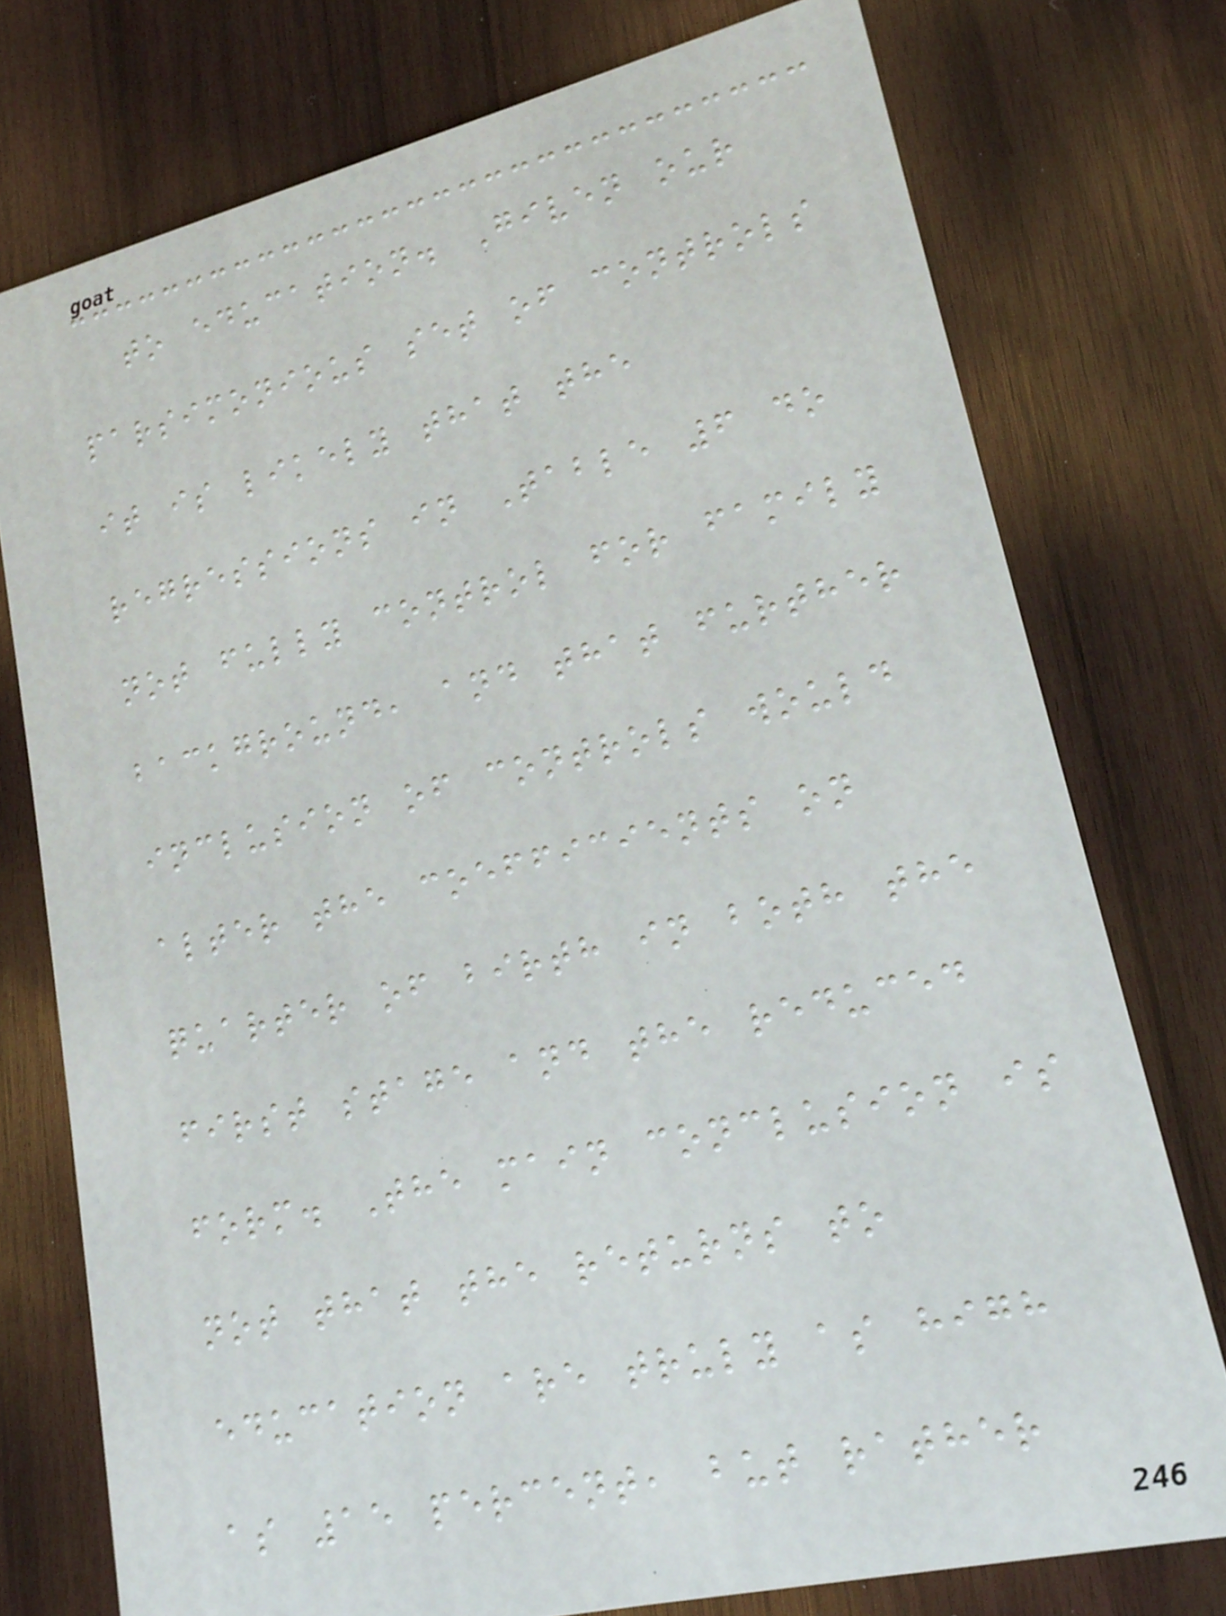to education. Given our
parsimonious set of controls
it is likely that the
regressions in Table 6 do
not fully control for family
background, and that further
inclusion of controls would
alter the coefficients on
quarter of birth in both the
first stage and the reduced
form. The main conclusion is
not that the returns to
education are truly as high
as 15 percent, but rather
